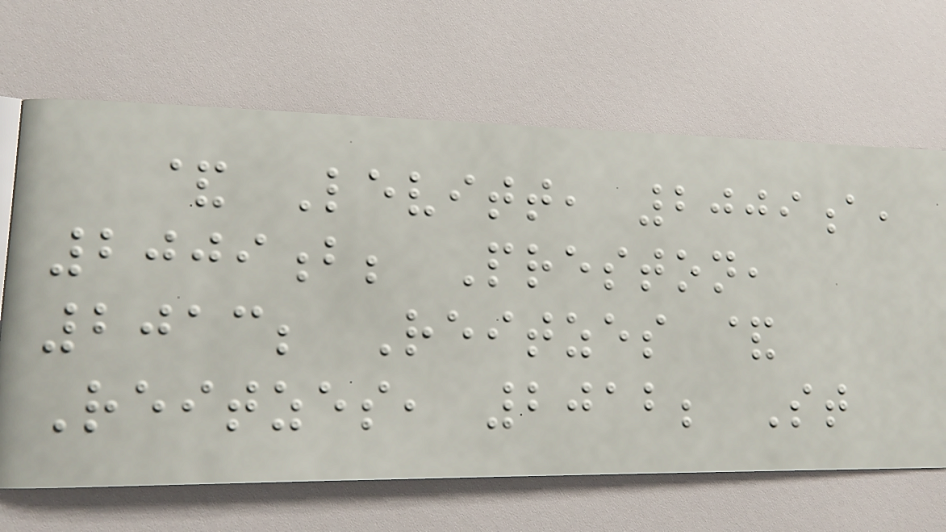& Levitt, 2009a,
2009b; Preston,
2013; Reitzes &
Reitzes, 2012; St
